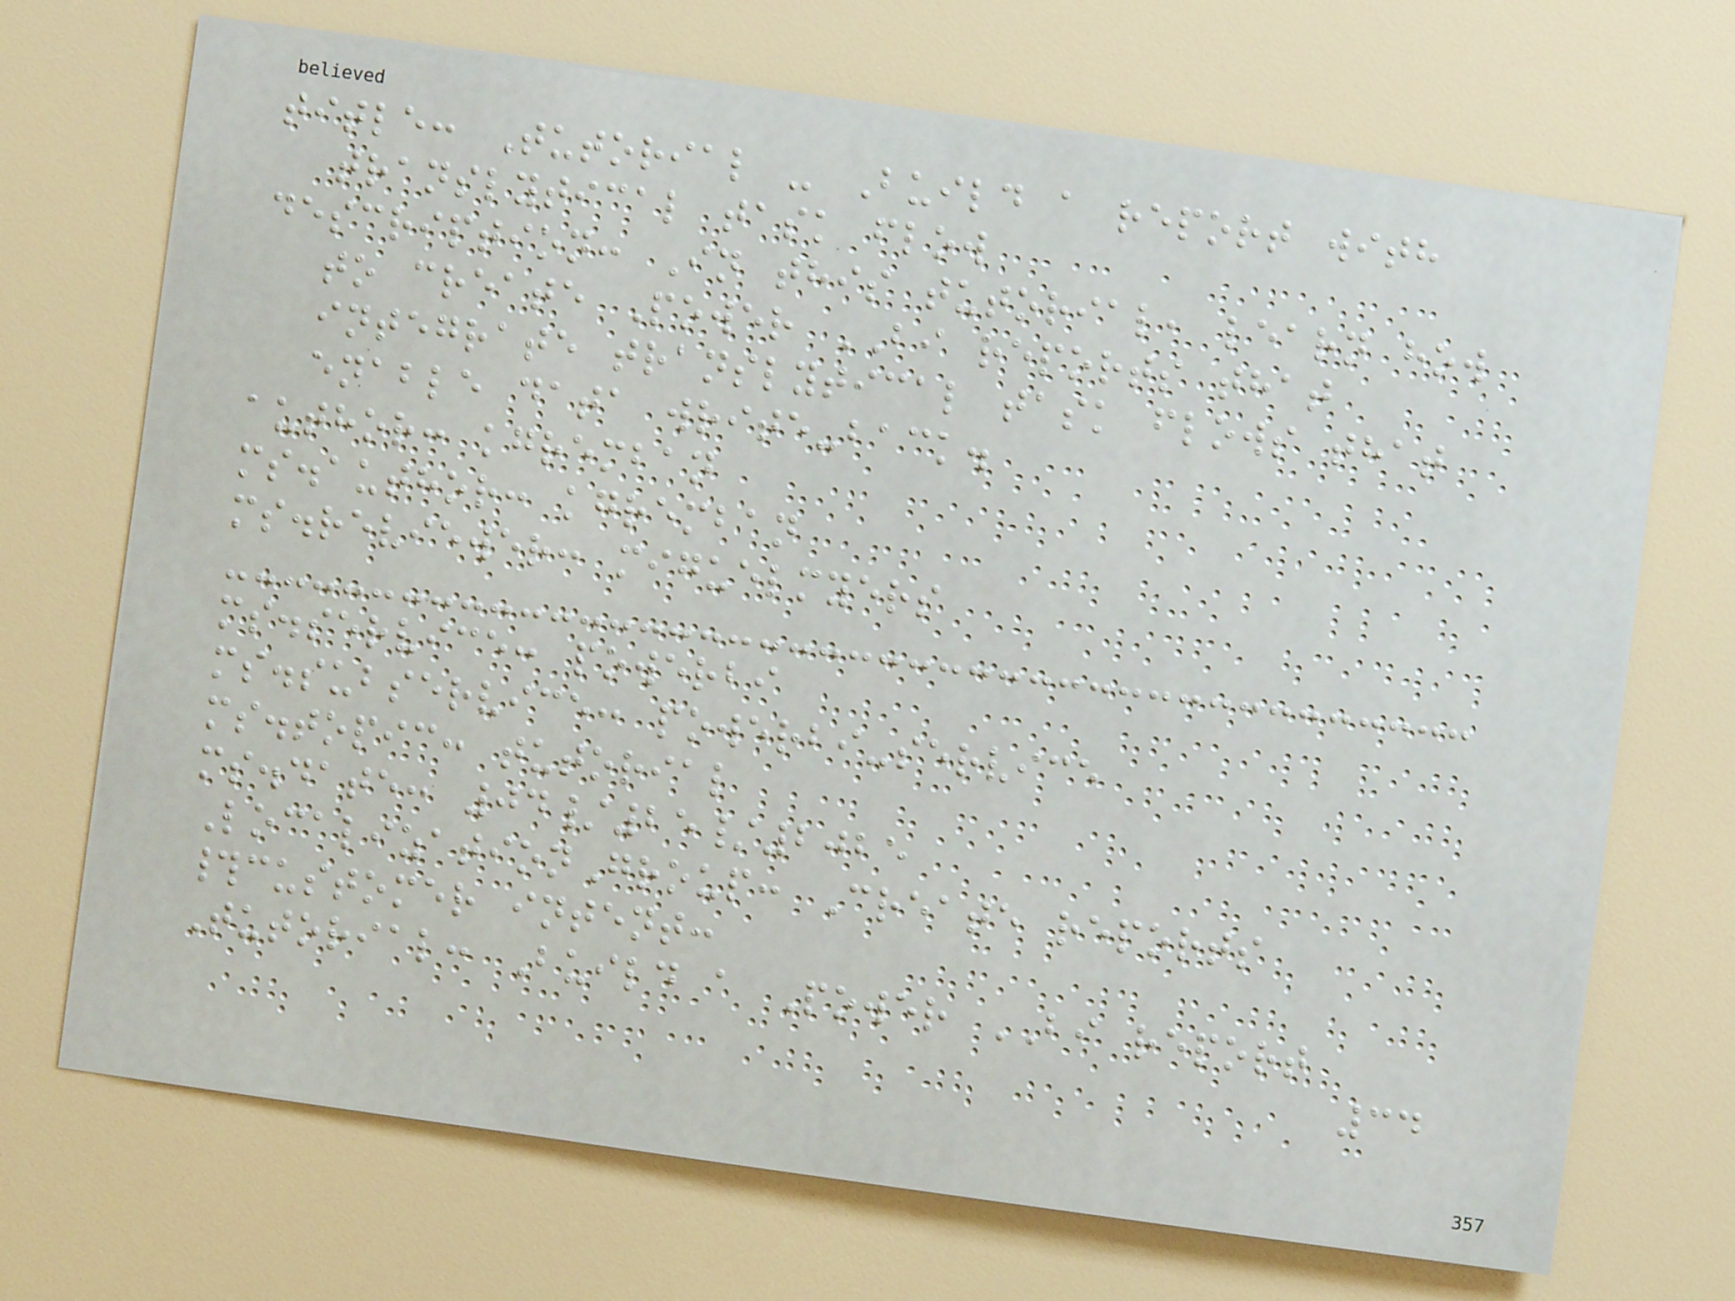title: Tutorial - Build a report with
translytical task flow
description: In this tutorial, learn how
to create Power BI reports that
integrate translytical task flows that
enable data write-back.
author: kgremban
ms.author: kgremban
ms.reviewer: miguelmyers
ms.service: powerbi
ms.subservice: powerbi-service
ms.topic: tutorial
ms.date: 04/25/2025
LocalizationGroup: Create reports
#customer intent:
Tutorial: Build a Power BI report
34
